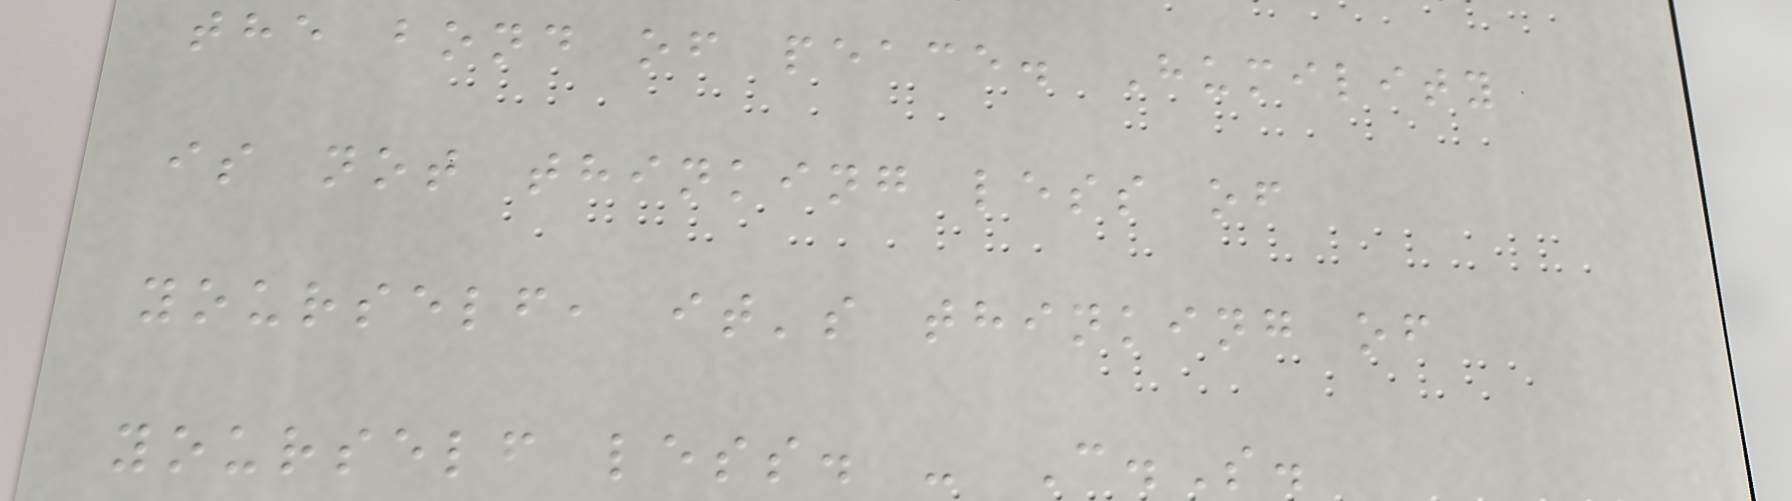the bond of peace. Humility
is not thinking less of
yourself, it's thinking of
yourself less. - C.S.
